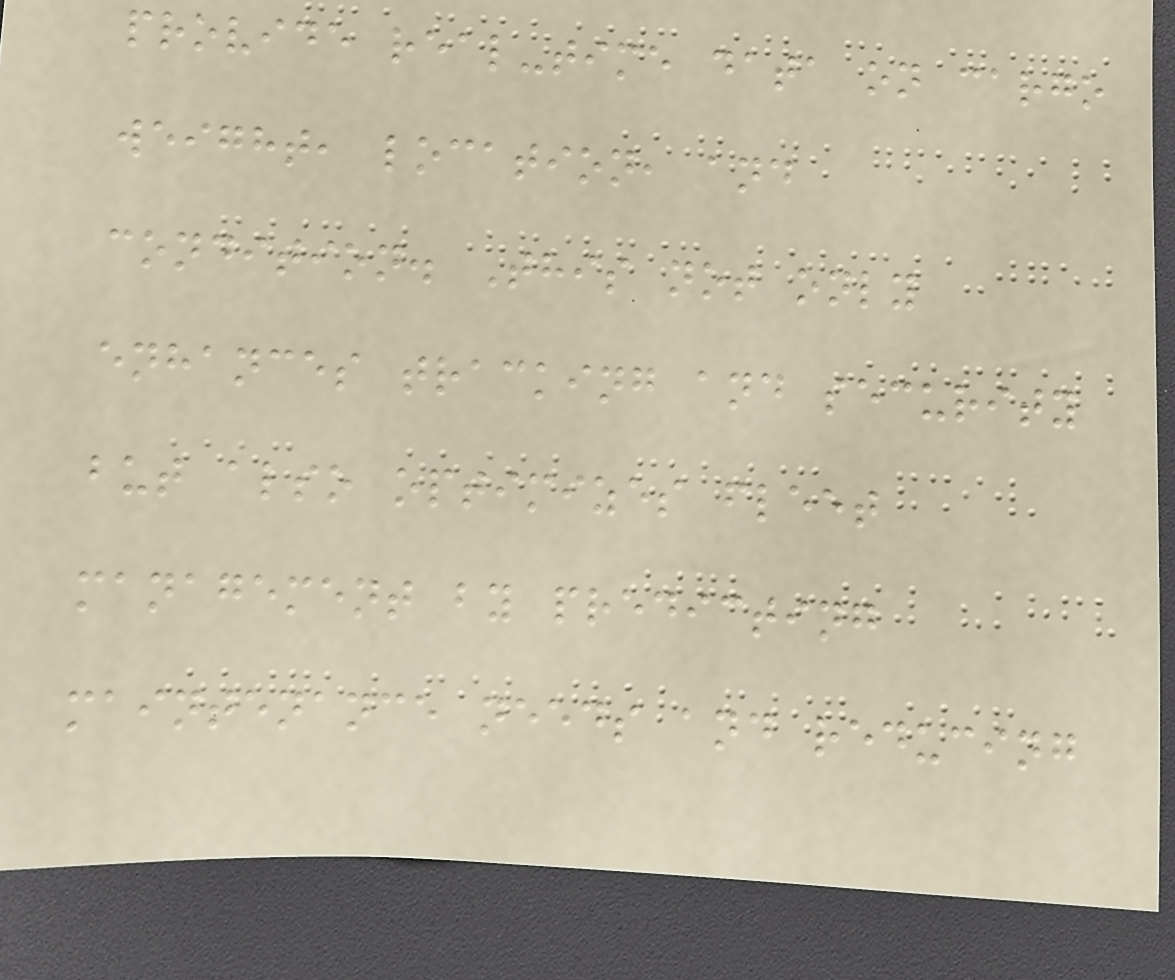provide real-time data on cargo
weight, location, and
condition. This not only
enhances tracking and security
but also optimizes fleet
management by predicting
maintenance needs and reducing
